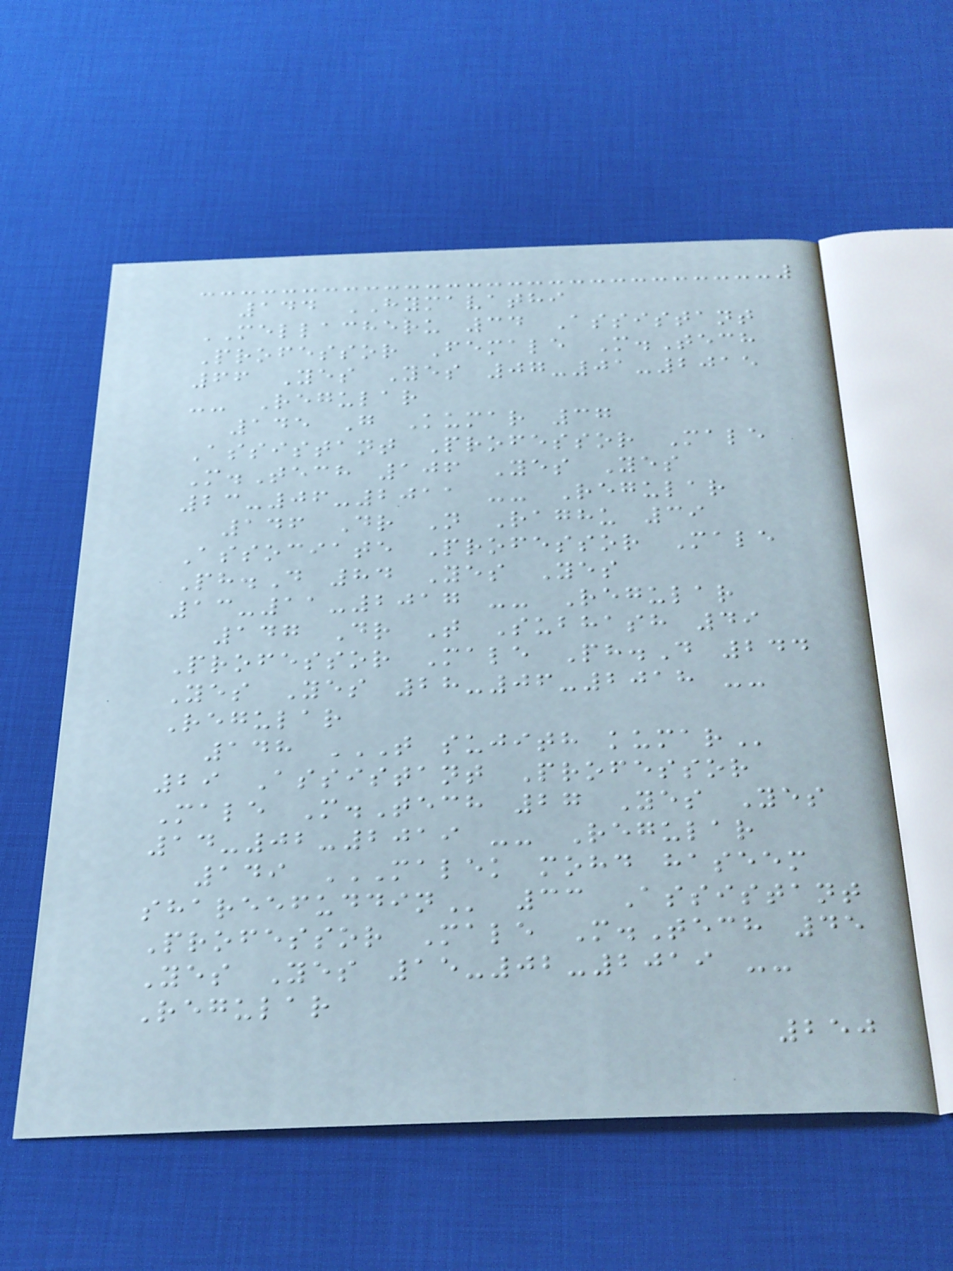144 HYMAVATHI
MELLACHERU 34 Assistant
Professor Female M.Tech
66 Yes Yes 07-01-2015
-- Regular
145 G Kumar 37
Assistant Professor Male
M.Tech 106 Yes Yes
23-06-2011 -- Regular
146 Dr N Raghu 39
Associate Professor Male
Ph.D 84 Yes Yes
13-11-2017 -- Regular
147 Dr T Subhash 49
Professor Male Ph.D 244
Yes Yes 28-06-2018 --
Regular
148 T SUJITH KUMAR
29 Assistant Professor
Male M.Tech 27 Yes Yes
14-02-2019 -- Regular
149 MALEK MOHD HASEEM
SHAREEFUDDIN 33 Assistant
Professor Male M.Tech 45
Yes Yes 15-02-2019 --
Regular
250
